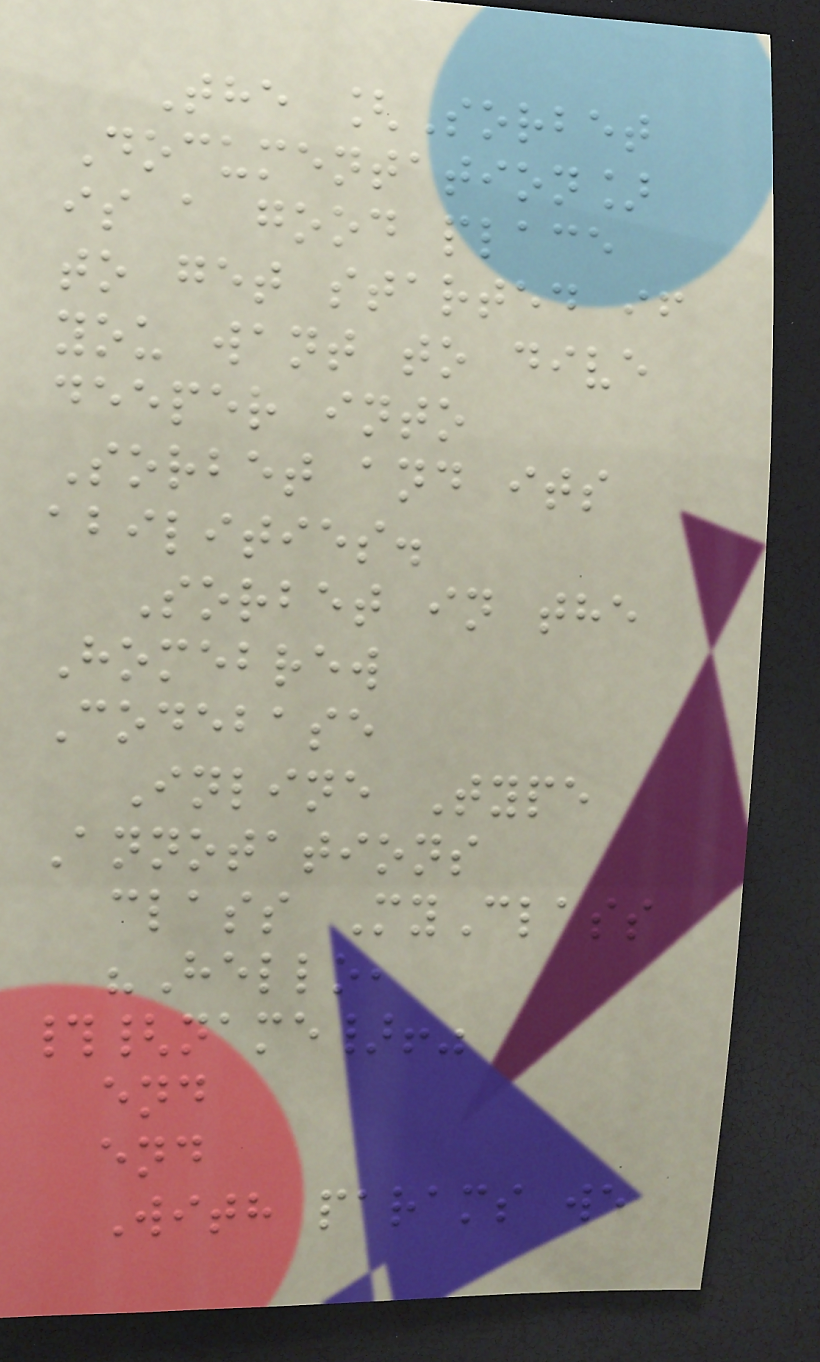The [Sorbet
Documentation]
is a good place
to get started if
you want to dive
deeper into
Sorbet and its
abilities.
Sorbet in the
Homebrew
Codebase
Inline Type
Annotations
class MyClass
"Hello,
#{name}!"
end
end
With params we
